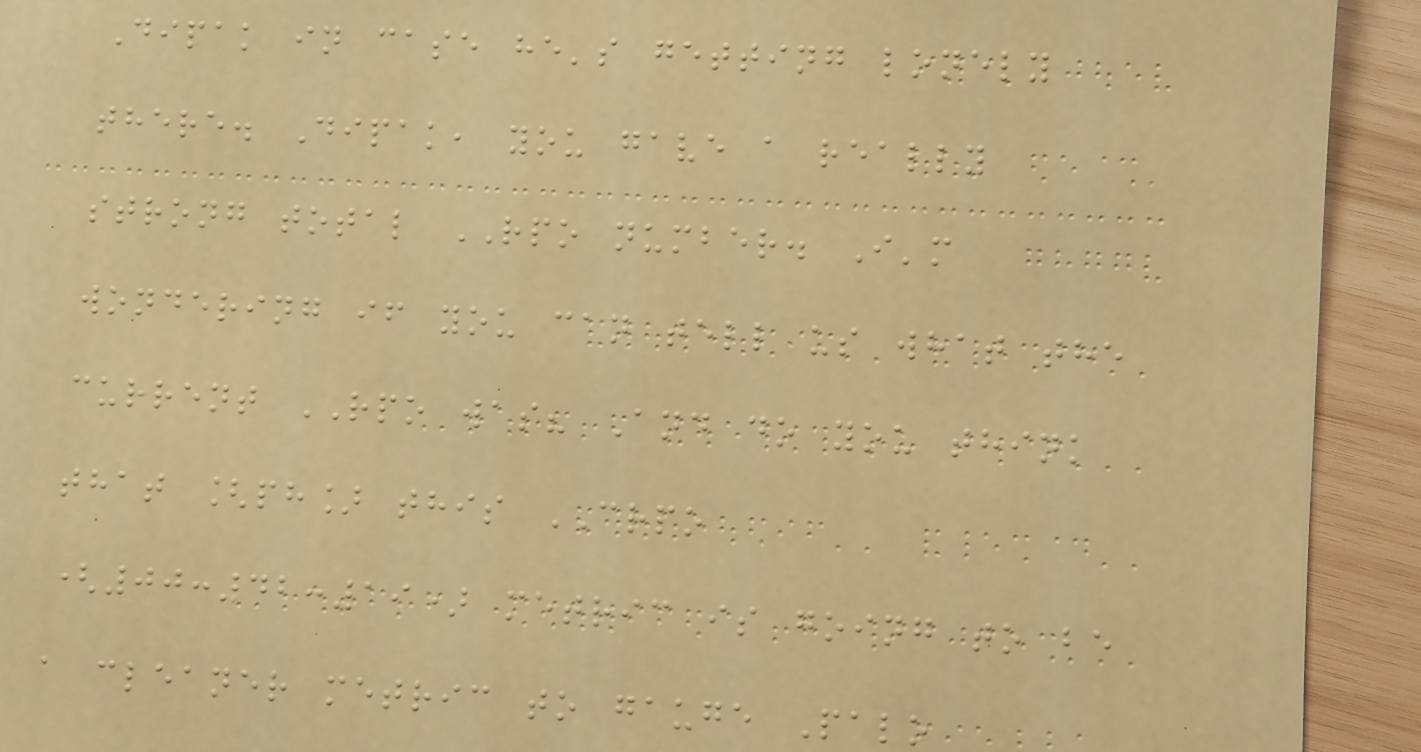Dipak in case he's getting lonely
there. Dipak, you gave a really
strong total RPO number. I'm
wondering if you can tell us what the
current RPO was? And do you think
that [ph] this CRPO
(00:42:19) metric is going to be
a cleaner metric to gauge Palo
